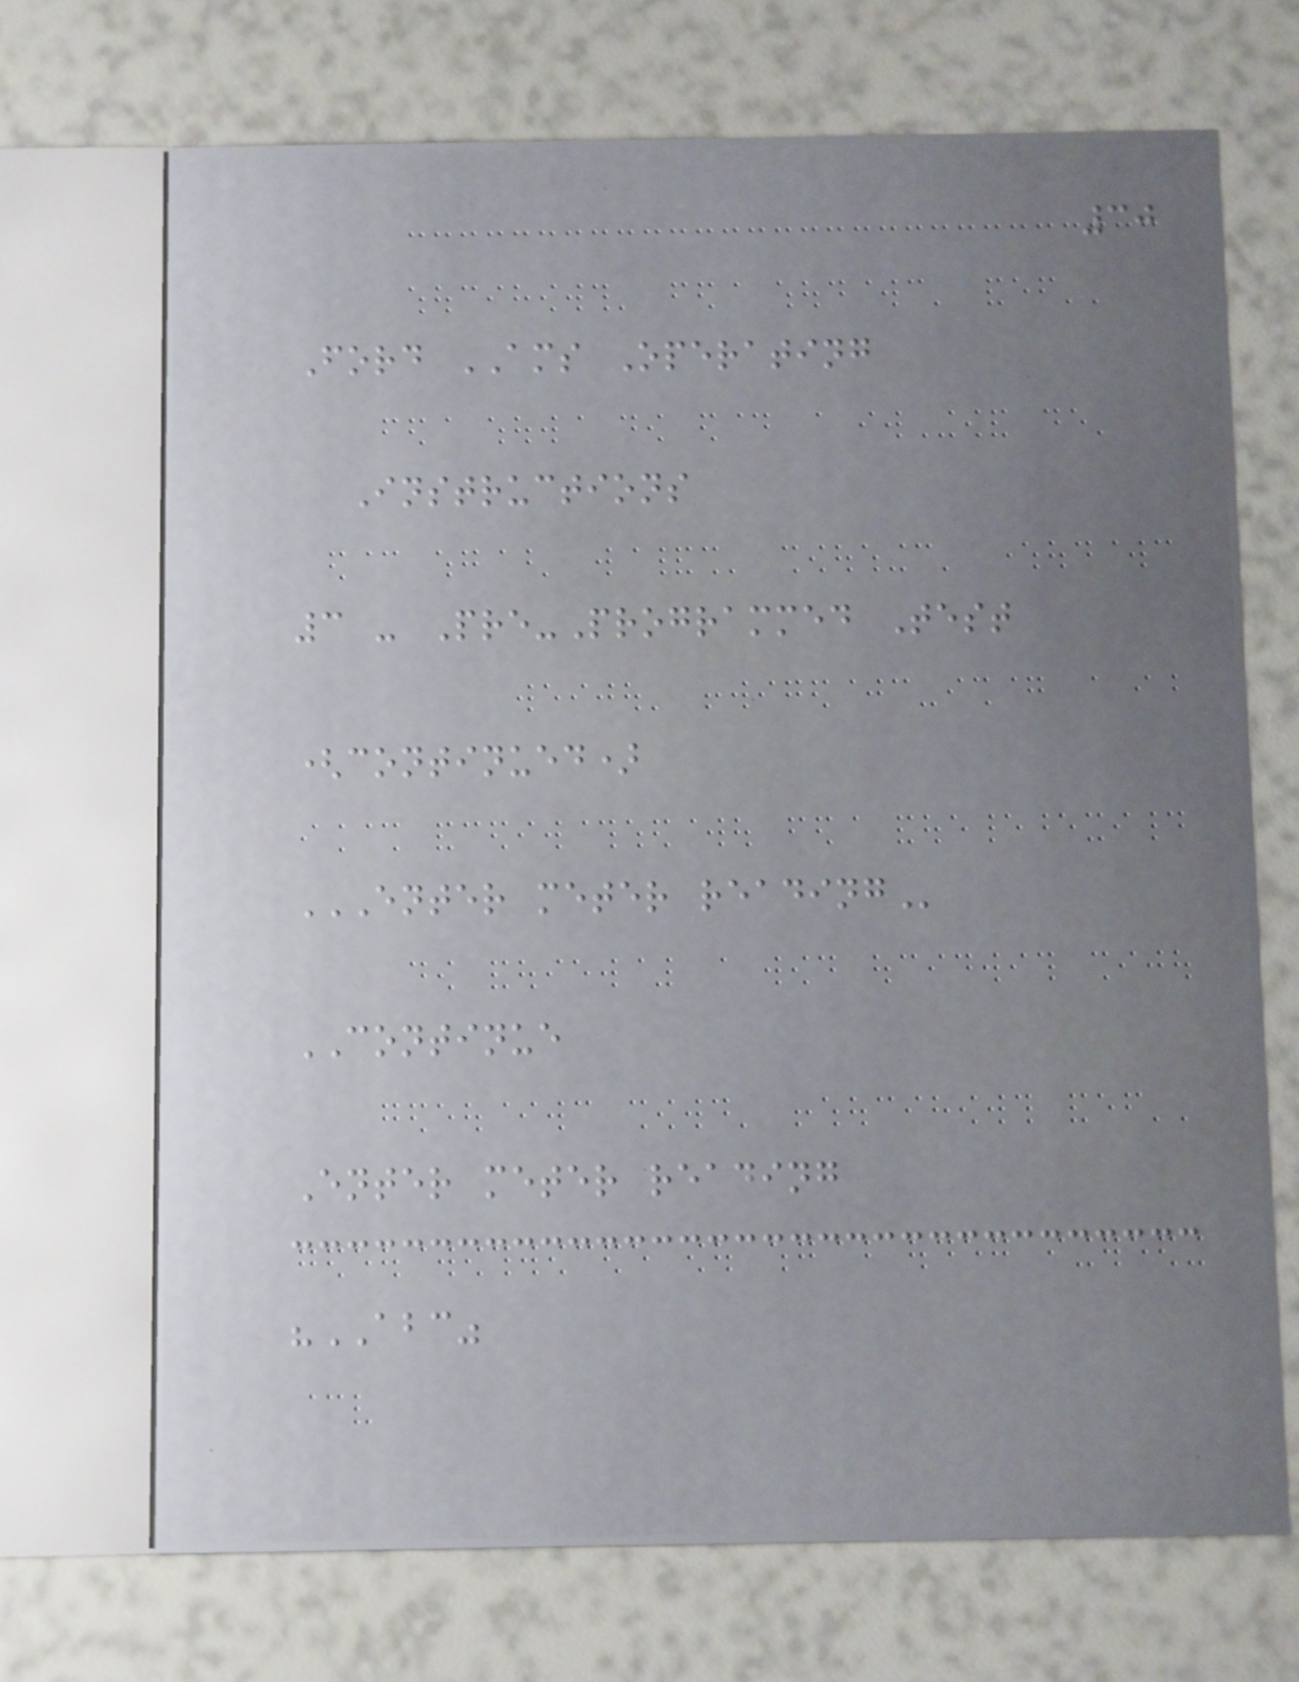30
Ford AMS Operating
Instructions
3 - Pre-Programmed Test
(continued)
ENTER METER READING
CONTINUE
Enter meter reading
"ABC"
